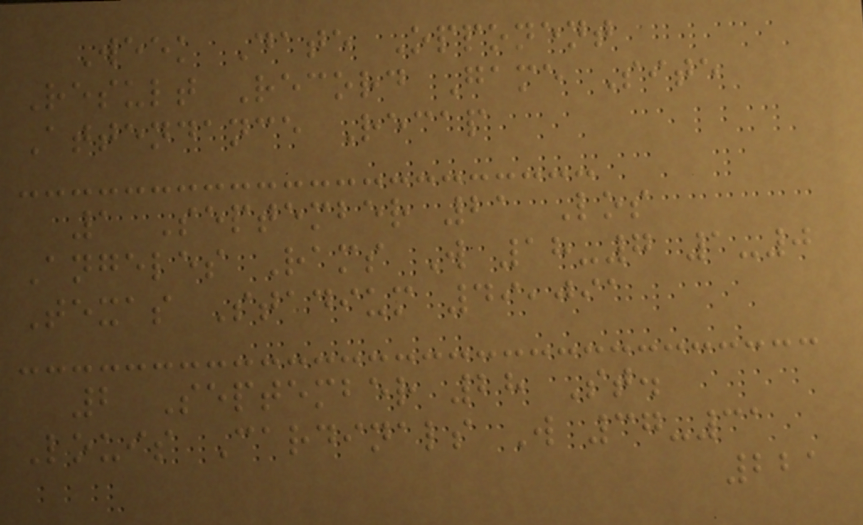Week Date Opponent
Result Record Game Site
Attendance Recap
1 September 21 Los
Angeles Rams W 18-7 1-0
Texas Stadium 49,091
2 September 28 St.
Louis Cardinals W 37-31
221
